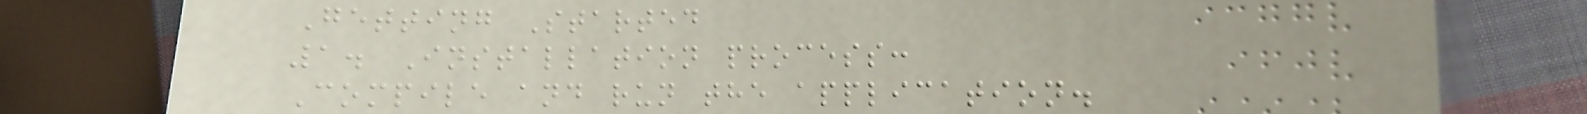Getting Started
1. Installation process:
Compile and run the application.
